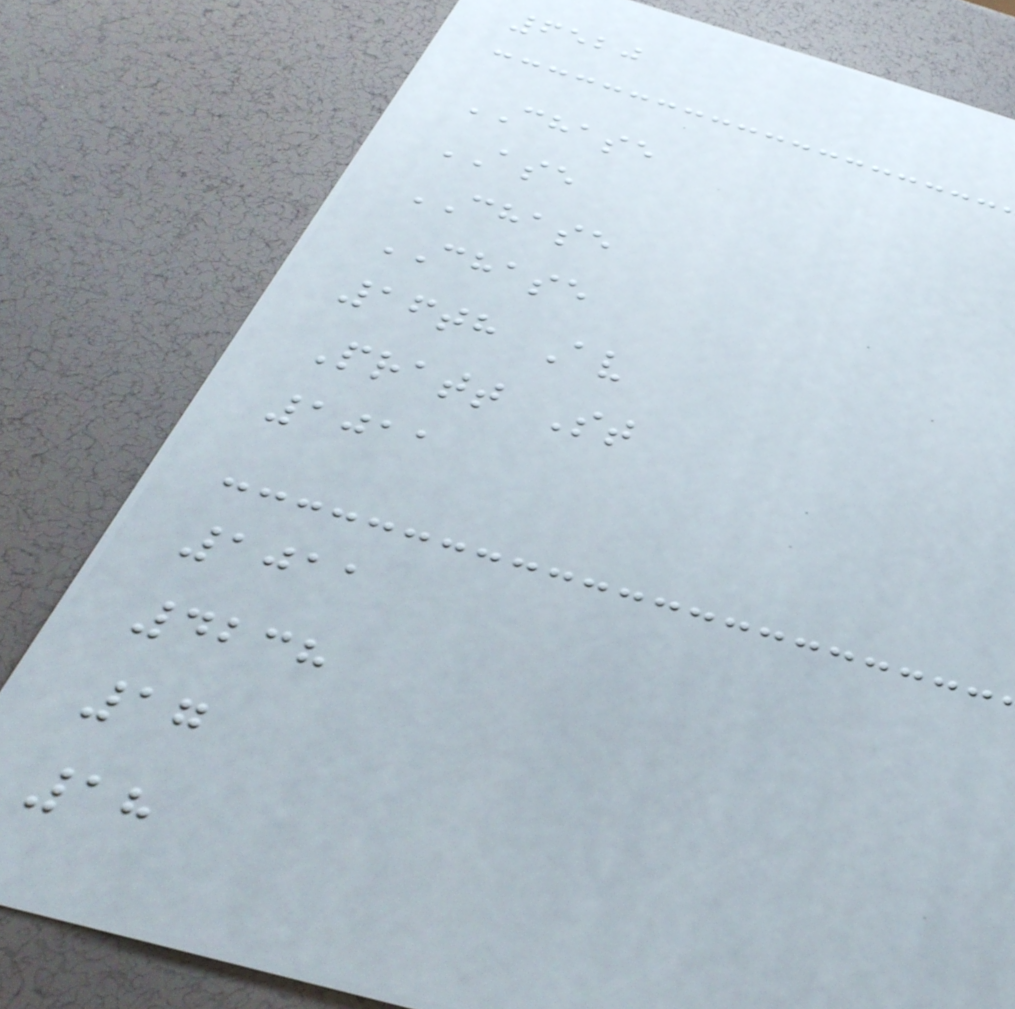6520
CHASE
ASE
CHASE
CHASE
16th Av
Pratt St
1011
1011
4238
17
18
